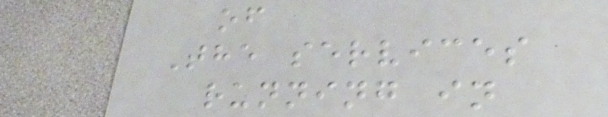of
The services
running in
